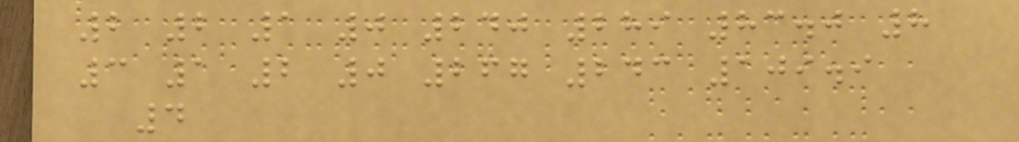2 2 1 0 240 289 83.0 8
3 1 2 0 267 243 109.9
4
